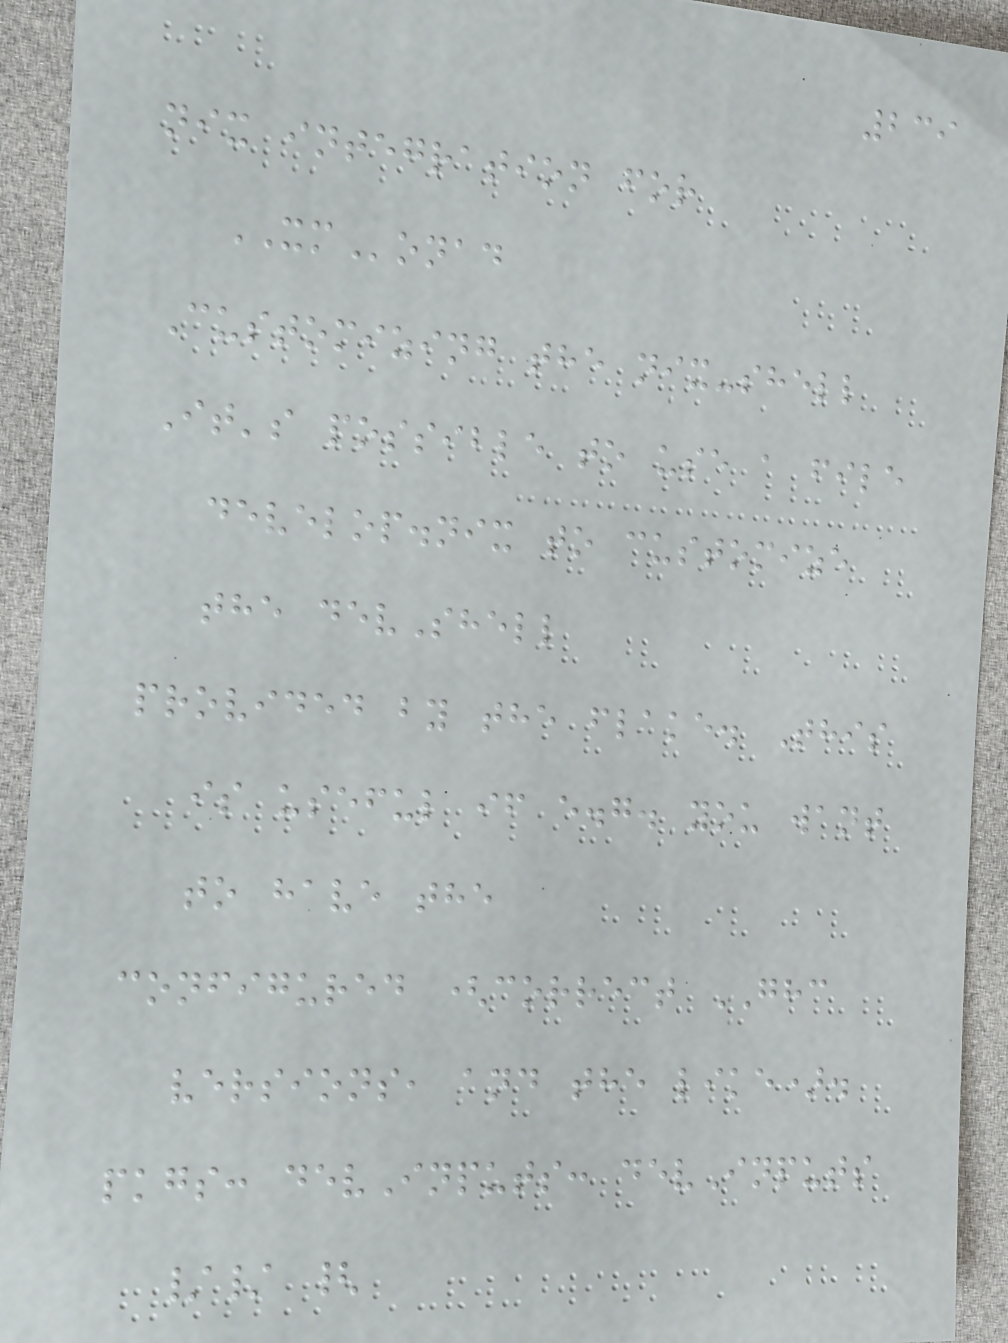239
nix integration for
XMonad
Customizing the nix-shell
It's possible to use a file
develop.nix to customize
the devShell
provided by the flake. This
is useful if e.g. you want
to have the
configured (correct GHC
versions, and the like).
pkgs: devInputs: devInputs
// {
